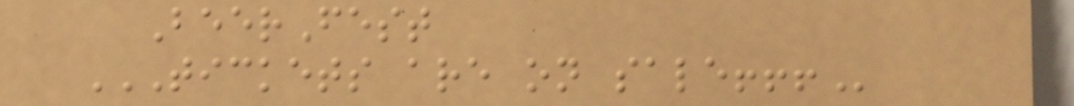BeerFest
TICKETS ARE ON SALE!!!
